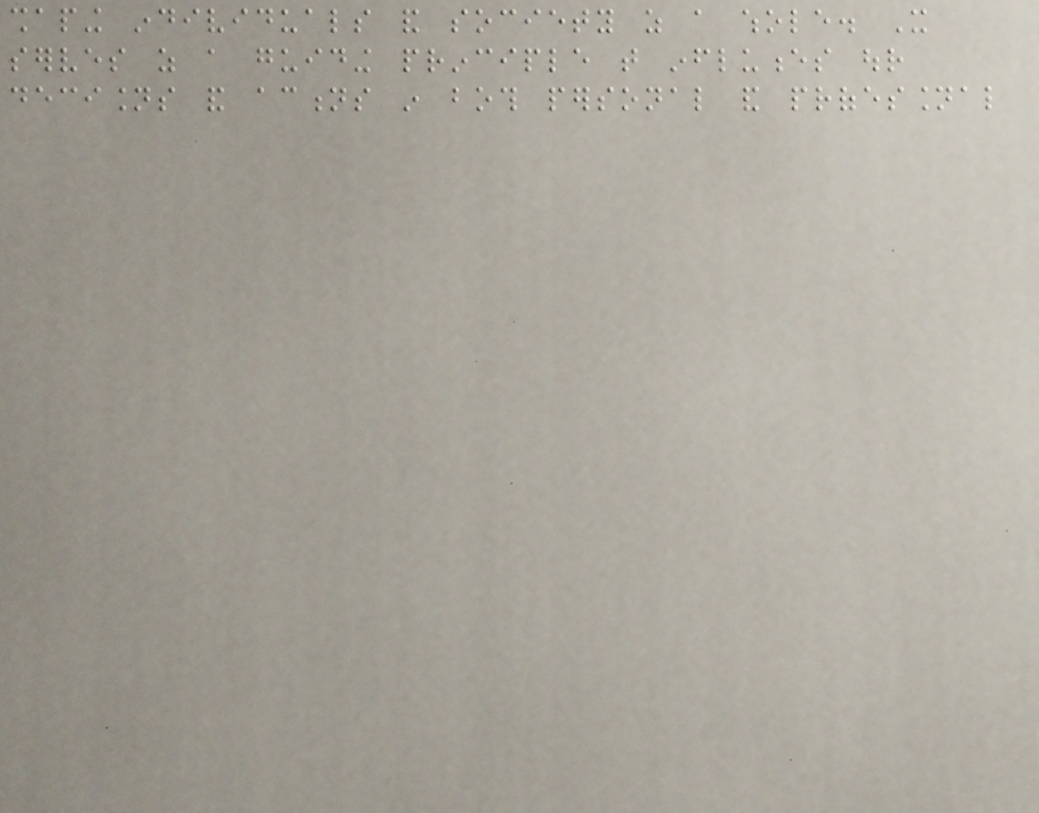shaping individuals and society as a whole. It
serves as a guiding principle that influences our
decisions and actions in both personal and professional
